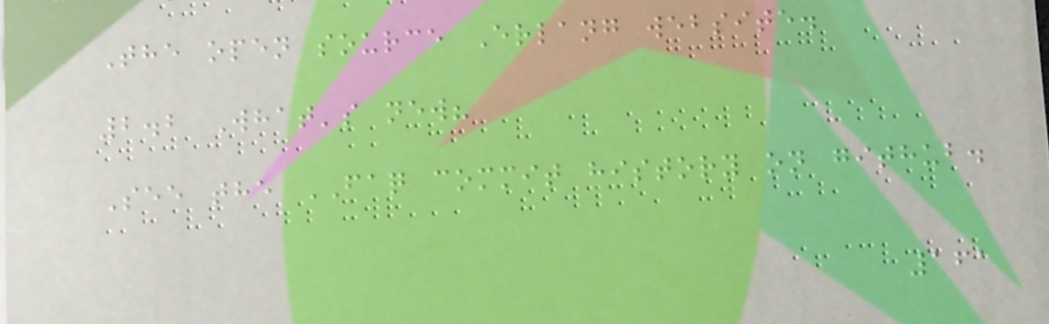The open source Erlang website.
2.2 What's new?
See the FAQ commit history on github.
161
